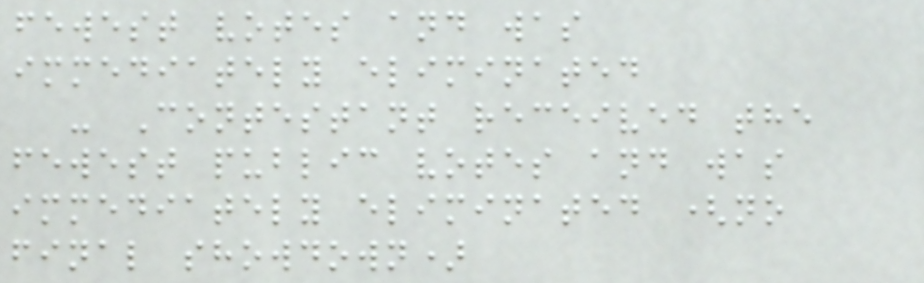fewest votes and was
immediately eliminated
- Contestant received the
fewest public votes and was
immediately eliminated (no
final showdown)
